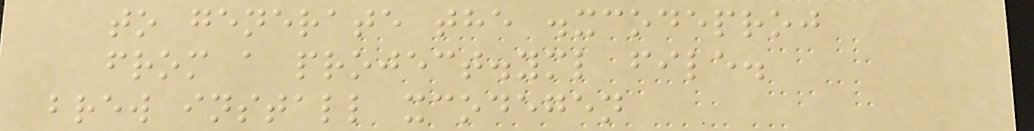to generate the .xcodeproj
from a project.yml file.
brew install xcodegen
